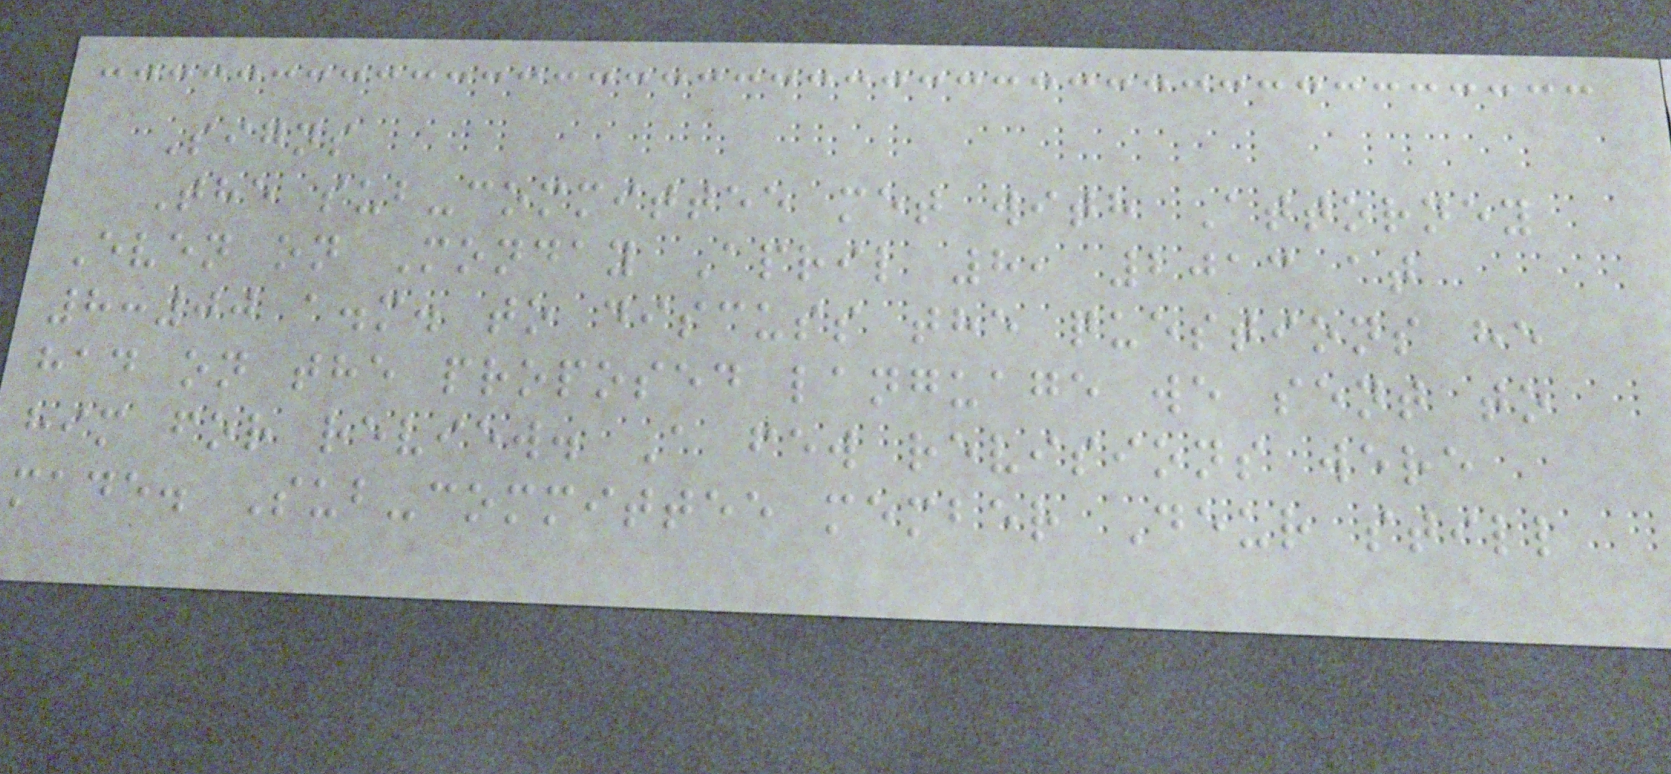Signs
The sub-committee met with Attorney
Even on Monday April 8, 2013 at
8:00 a.m. to discuss the questions he
had on the proposed language we sent to
him for review. A few revisions were
made. Sub-committee member Deur still
